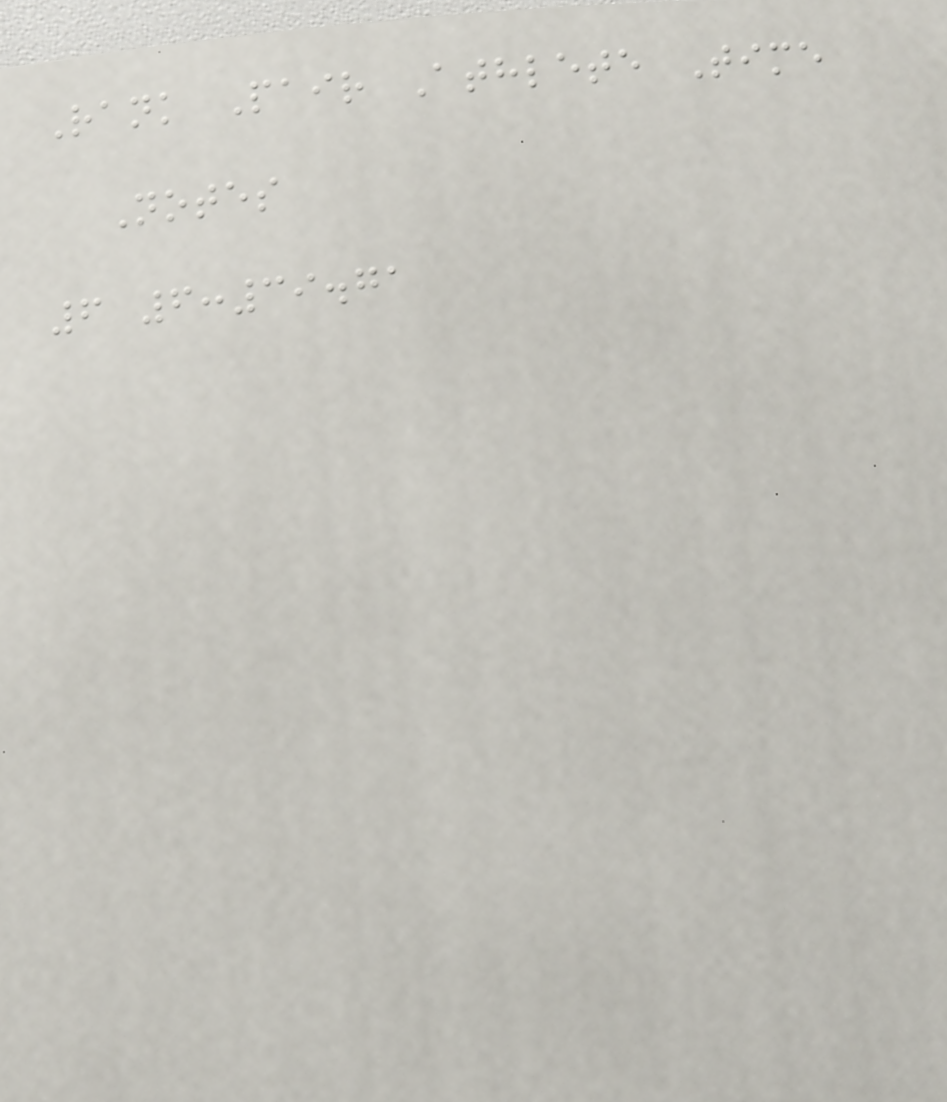Rank Pair Athlete Time
Notes
6 6:39.71
